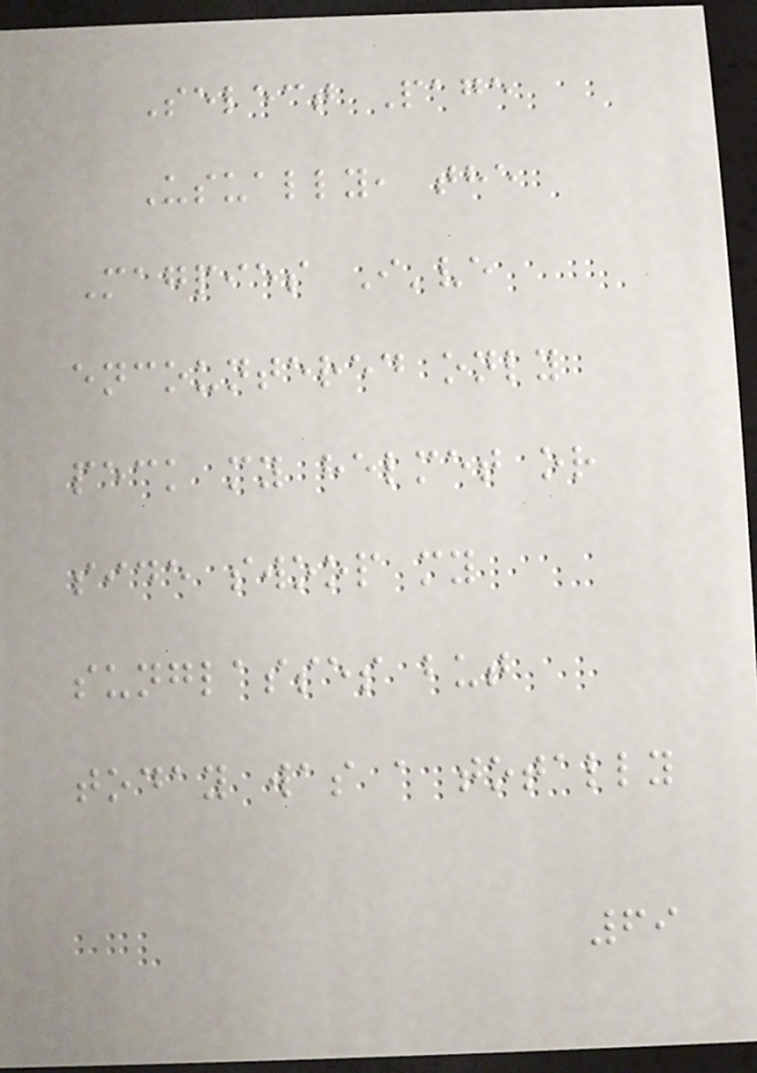Select Page
Usually, the
Magpies I've
encountered only
peck my helmet or
side swoop my
sunglasses but
today was a totally
69
